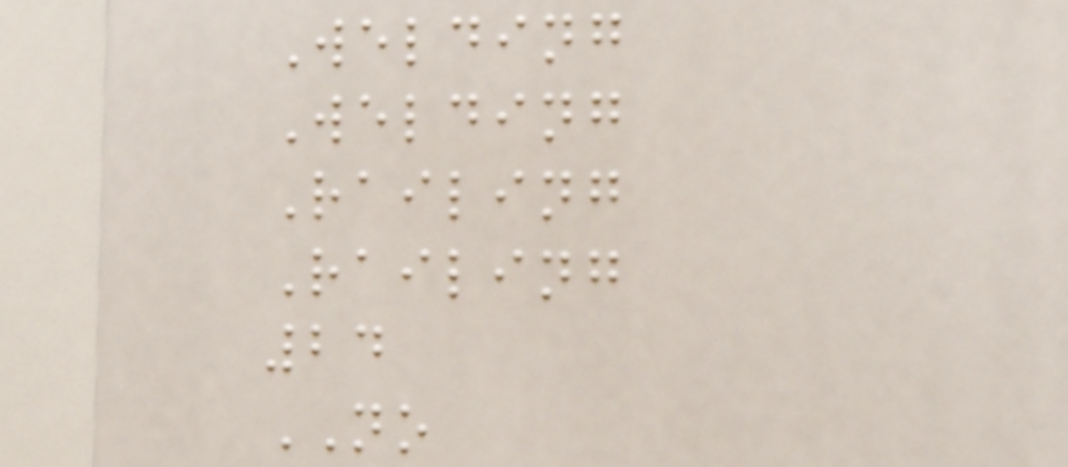Welding
Welding
Railing
Railing
24
NO
